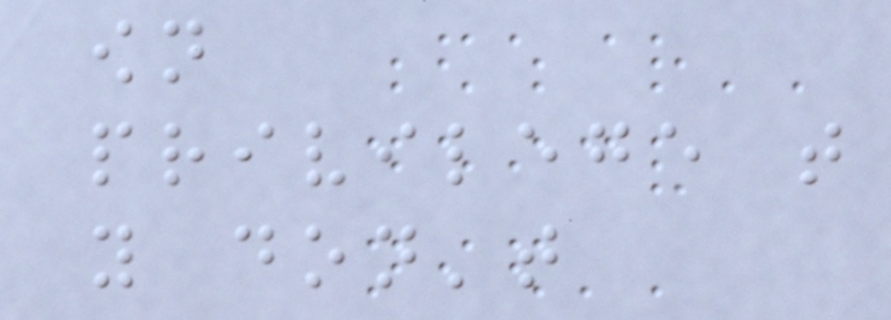own
privilege that
you don't
